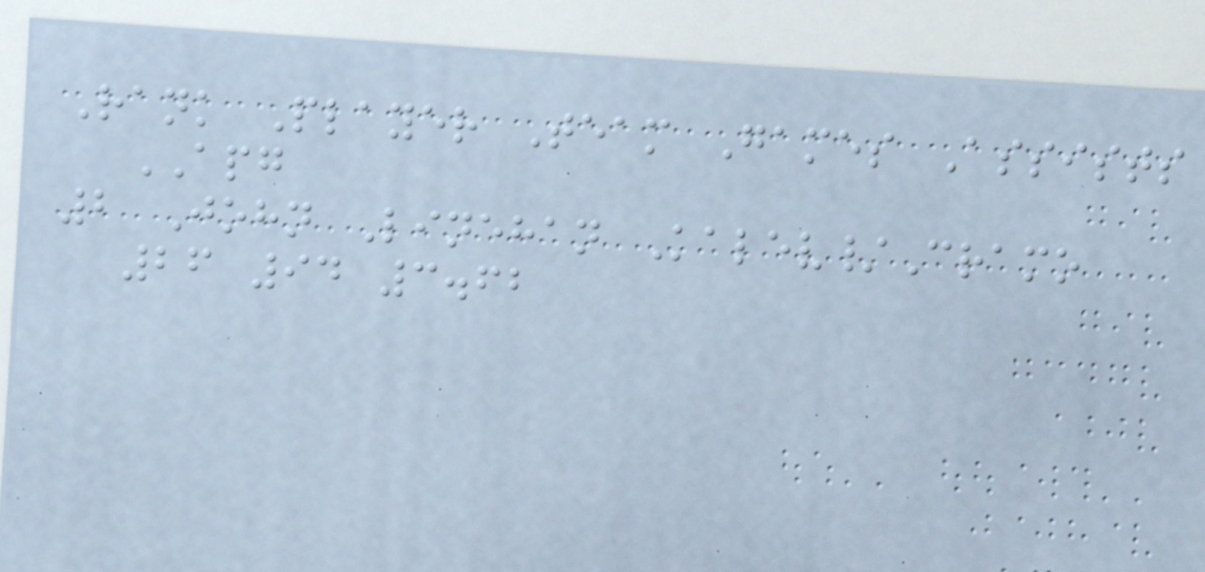Rank Player Team Games Assists
APG
2 John Linehan Kalev/Cramo
26 94 3.62
